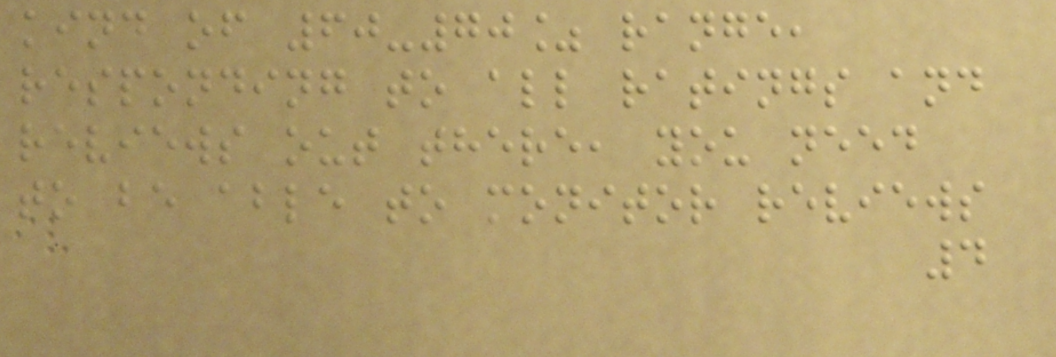kind of 60-70% range,
responding to all ratings and
reviews out there, you need
to be able to monitor reviews
4
